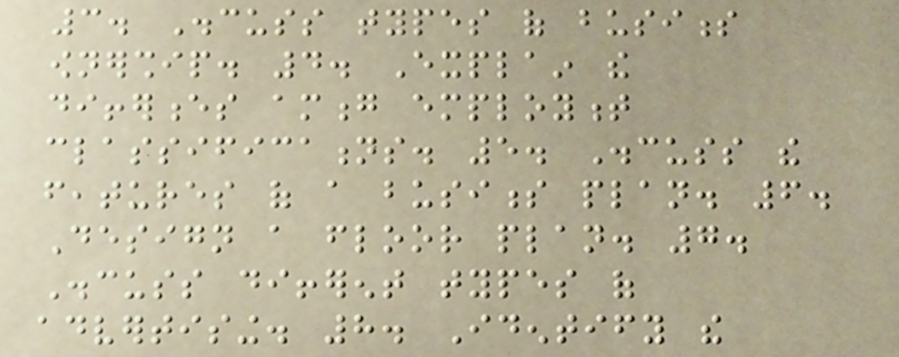3. Discuss types of business
ownership. 4. Explain the
differences among employment
classifications. 5. Discuss the
features of a business plan. 6.
Design a floor plan. 7.
Discuss different types of
advertising. 8. Identify the
